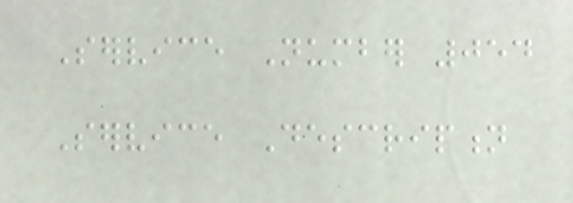Service Number 054
Service Description
